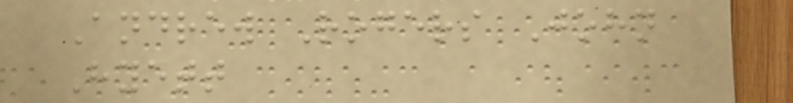Andrew Rogers John
Hyett
